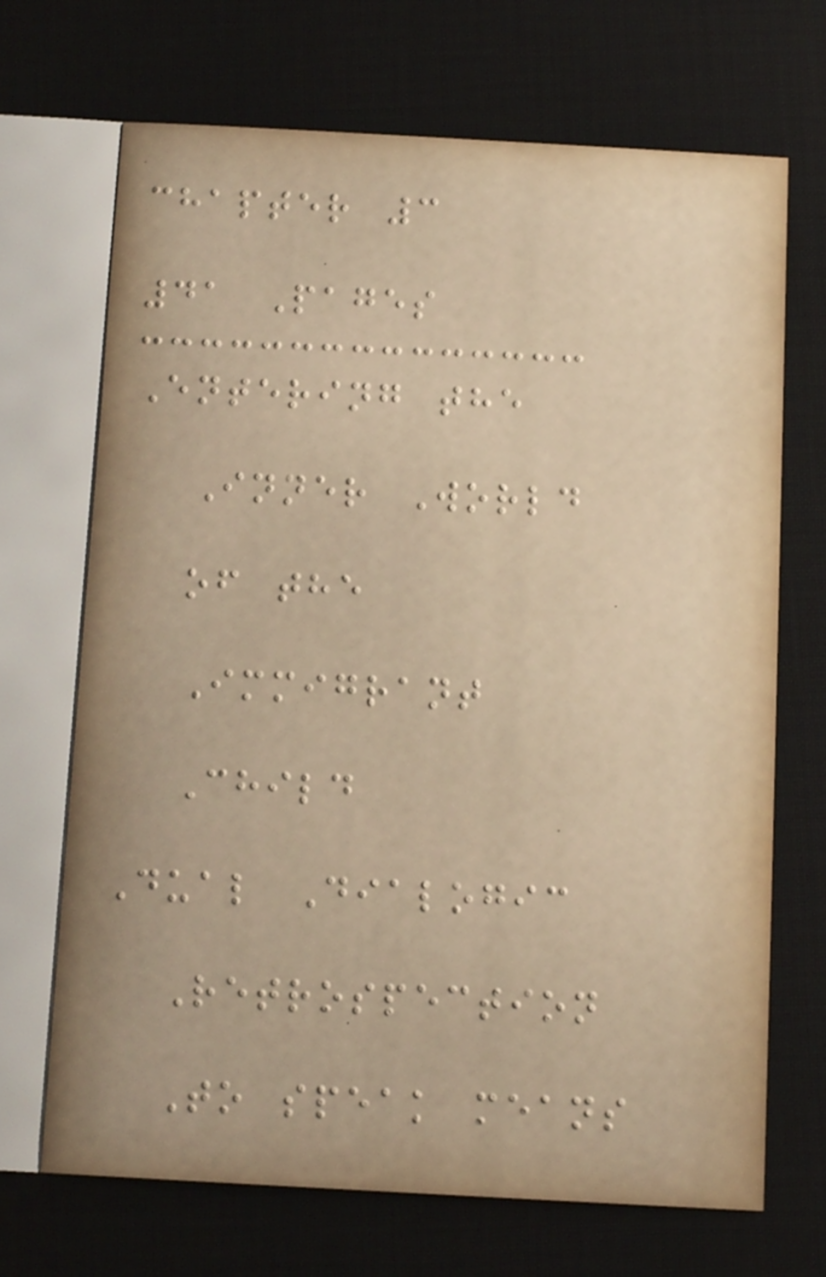chapter 3
41 Pages
Entering the
Inner World
of the
Immigrant
Child
Dual Dialogic
Retrospection
To speak means
